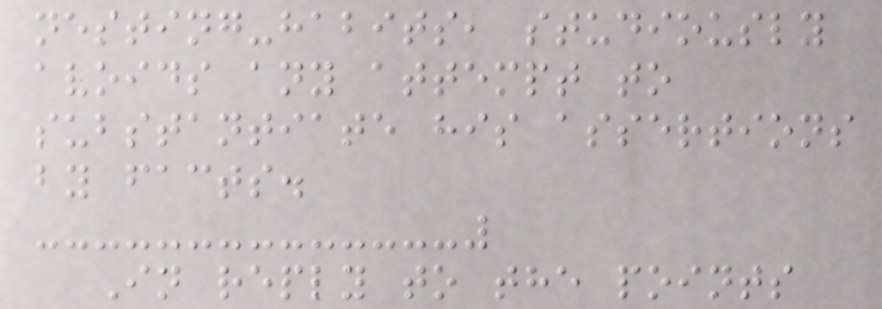nesting-habits, studiously
avoids any attempt to
substantiate his assertions
by facts.
In reply to the points
